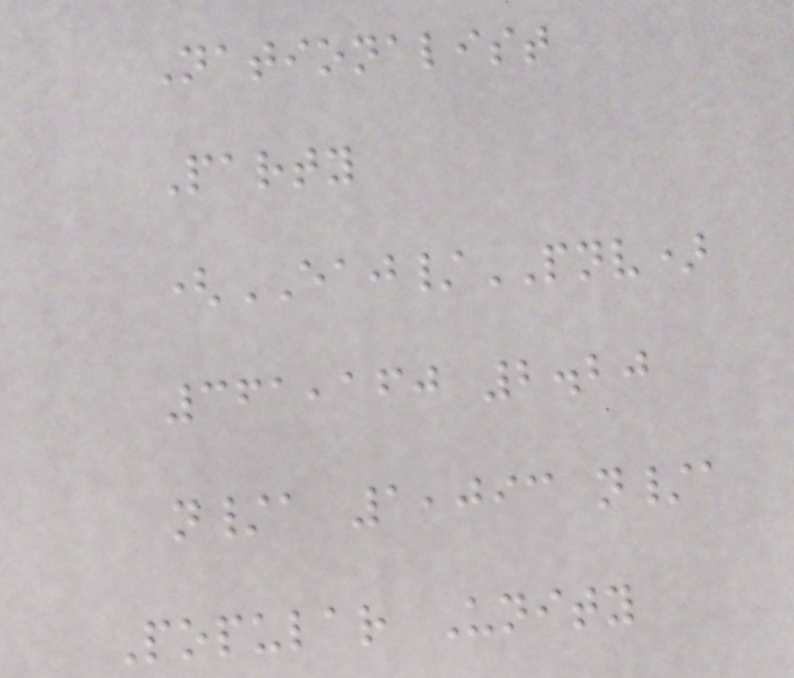Nationalist
Party
(EAJ/PNV)
361,160 2.20
n/a 1,093 n/a
Popular Unity
